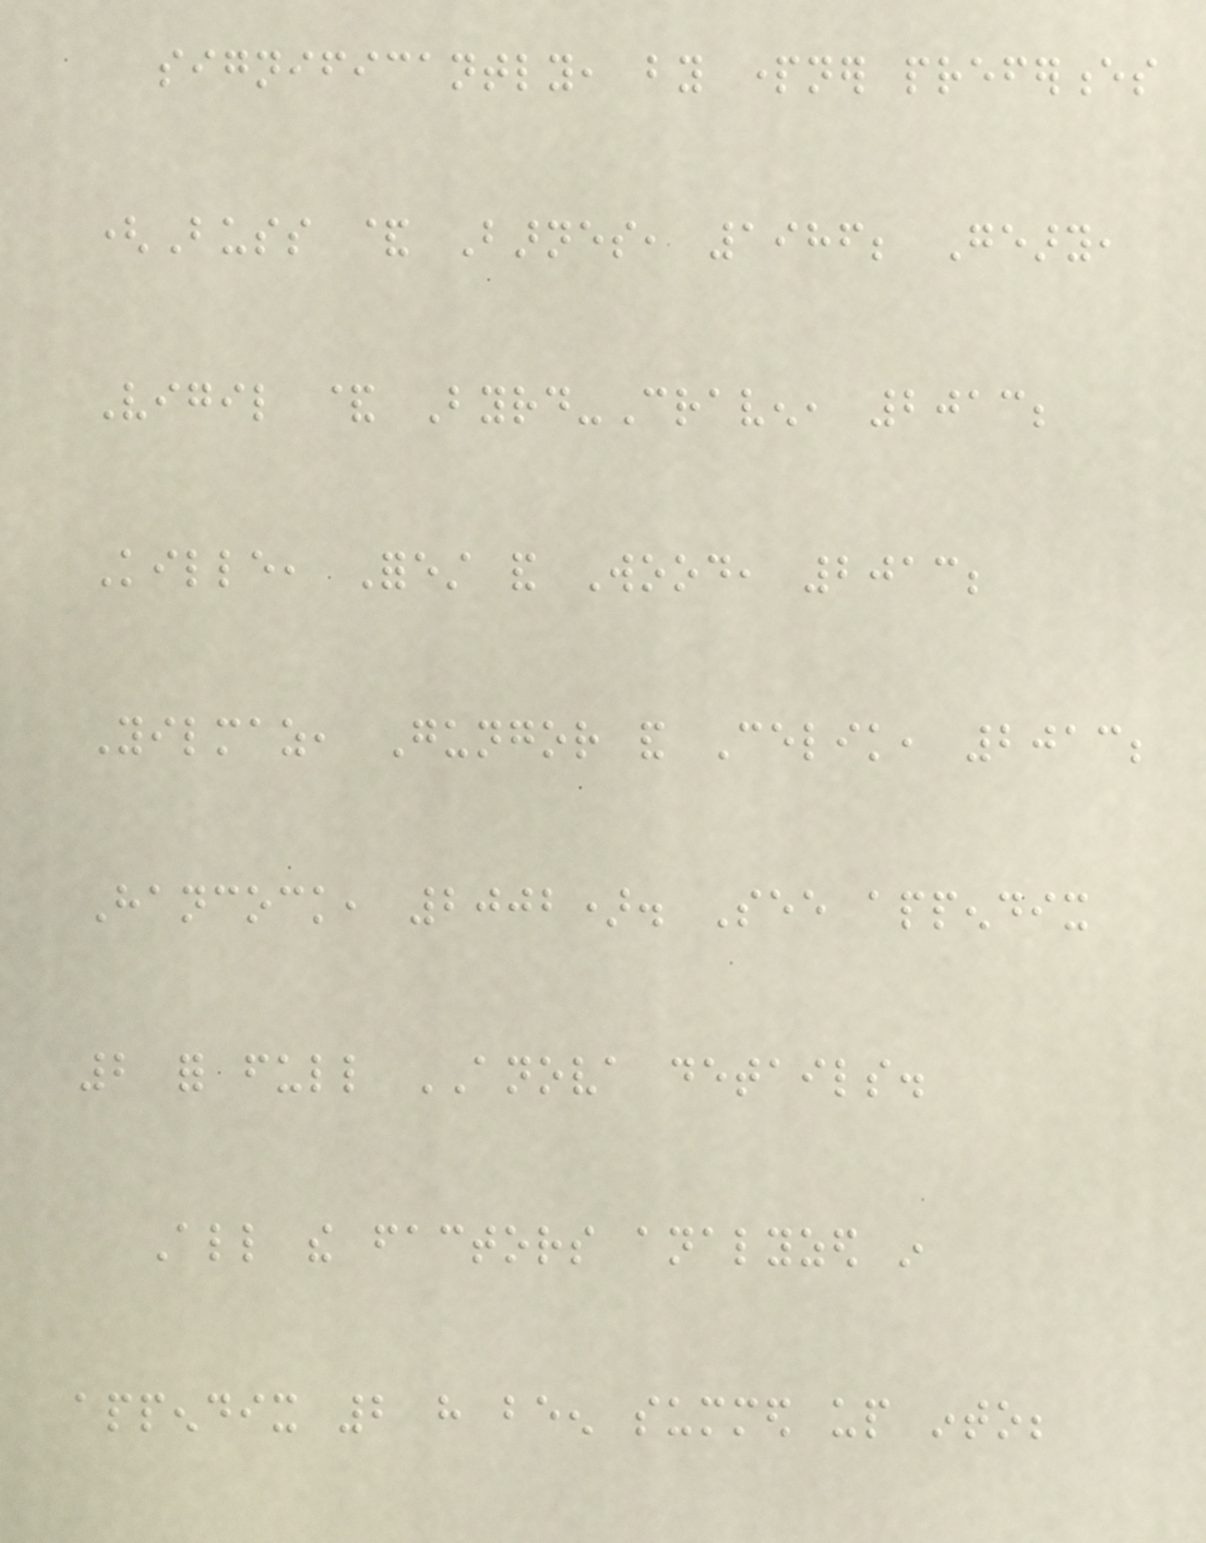significantly, by partner preferences
(Buss & Barnes, 1986; Geary,
Vigil & Byrd-Craven, 2013;
Kille, Forest and Wood, 2013;
Yilmaz, Gungor and Celik, 2013;
Hancock, 2002). See appendix
2 for full ANOVA details.
All the factors analyzed in
appendix 2 have been summed up into;
